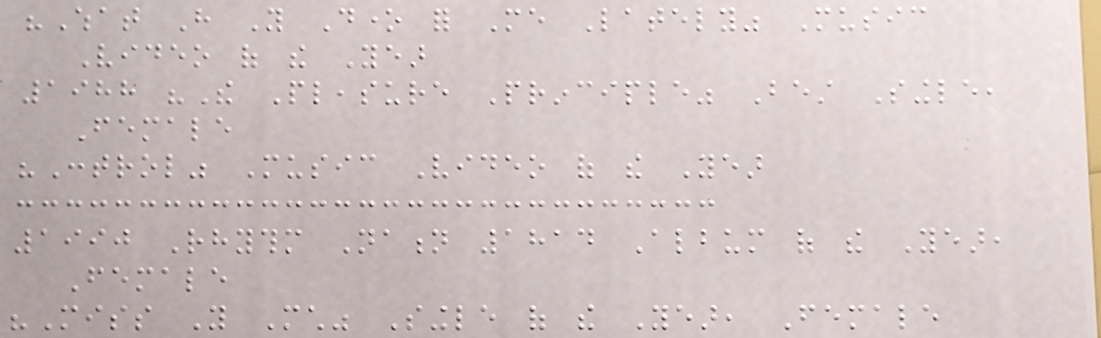"What Have You Done for Me Lately" Music
Video of the Year
1988 "The Pleasure Principle" Best Single,
Female
"Control" Music Video of the Year
1990 Rhythm Nation 1814 Album of the Year,
Female
"Miss You Much" Single of the Year, Female
